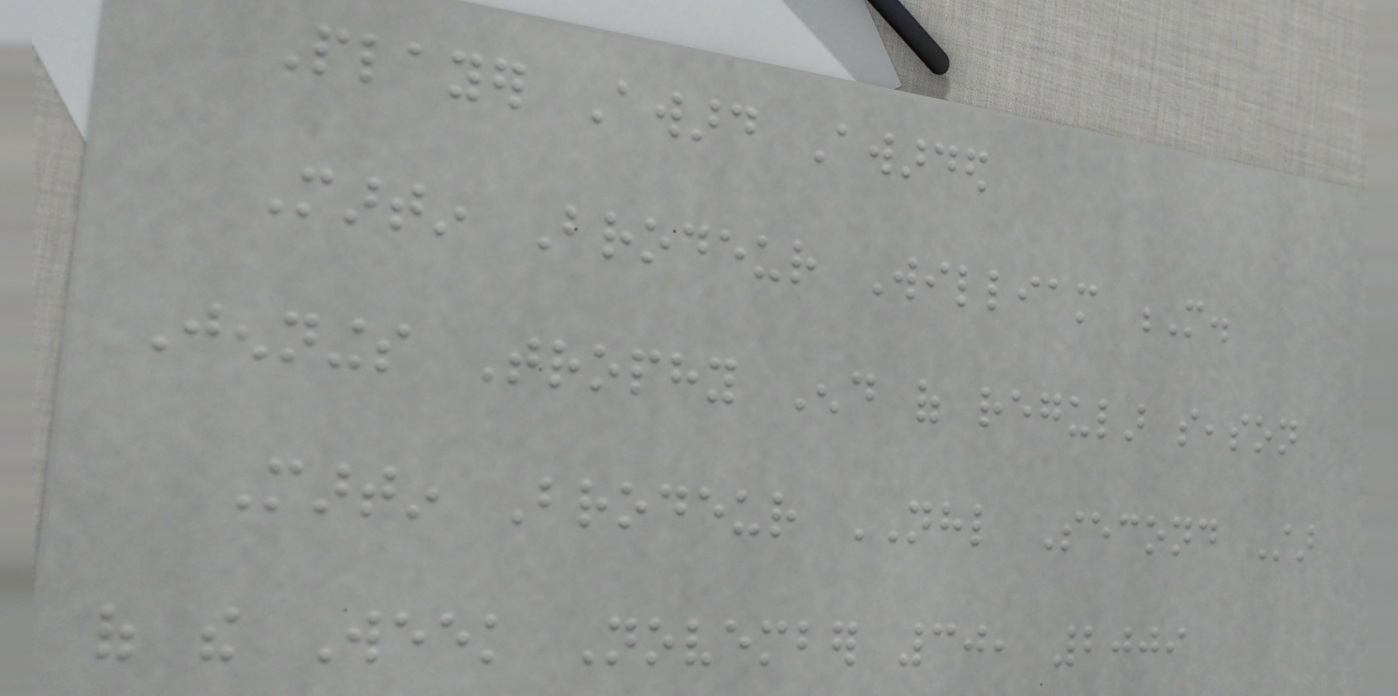Player Award Awarded
Martin Brodeur William M.
Jennings Trophy End of regular season
Martin Brodeur NHL Second Star
of the Week November 30, 2009
